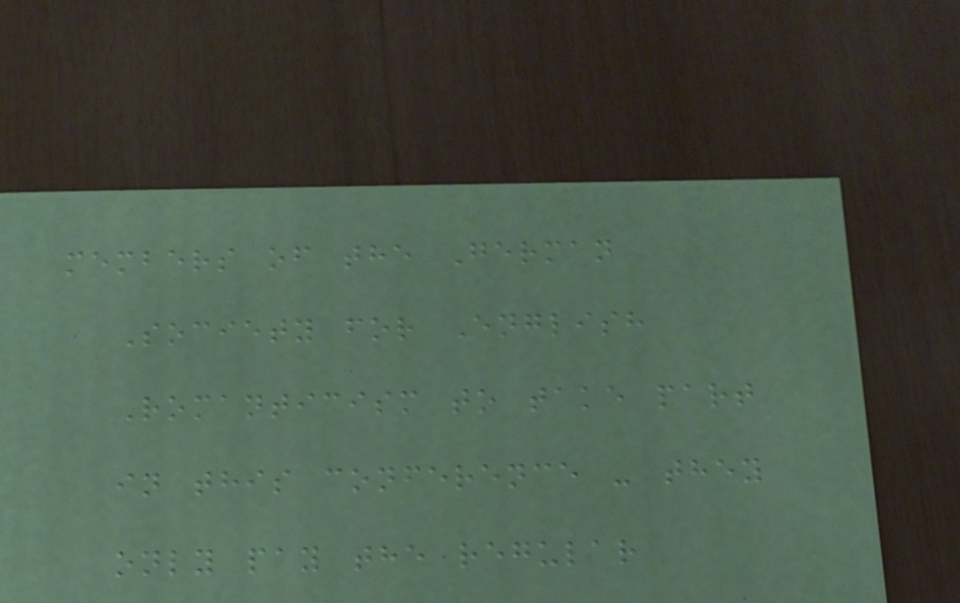members of the German
Society for English
Romanticism to take part
in this conference - they
only pay the regular
